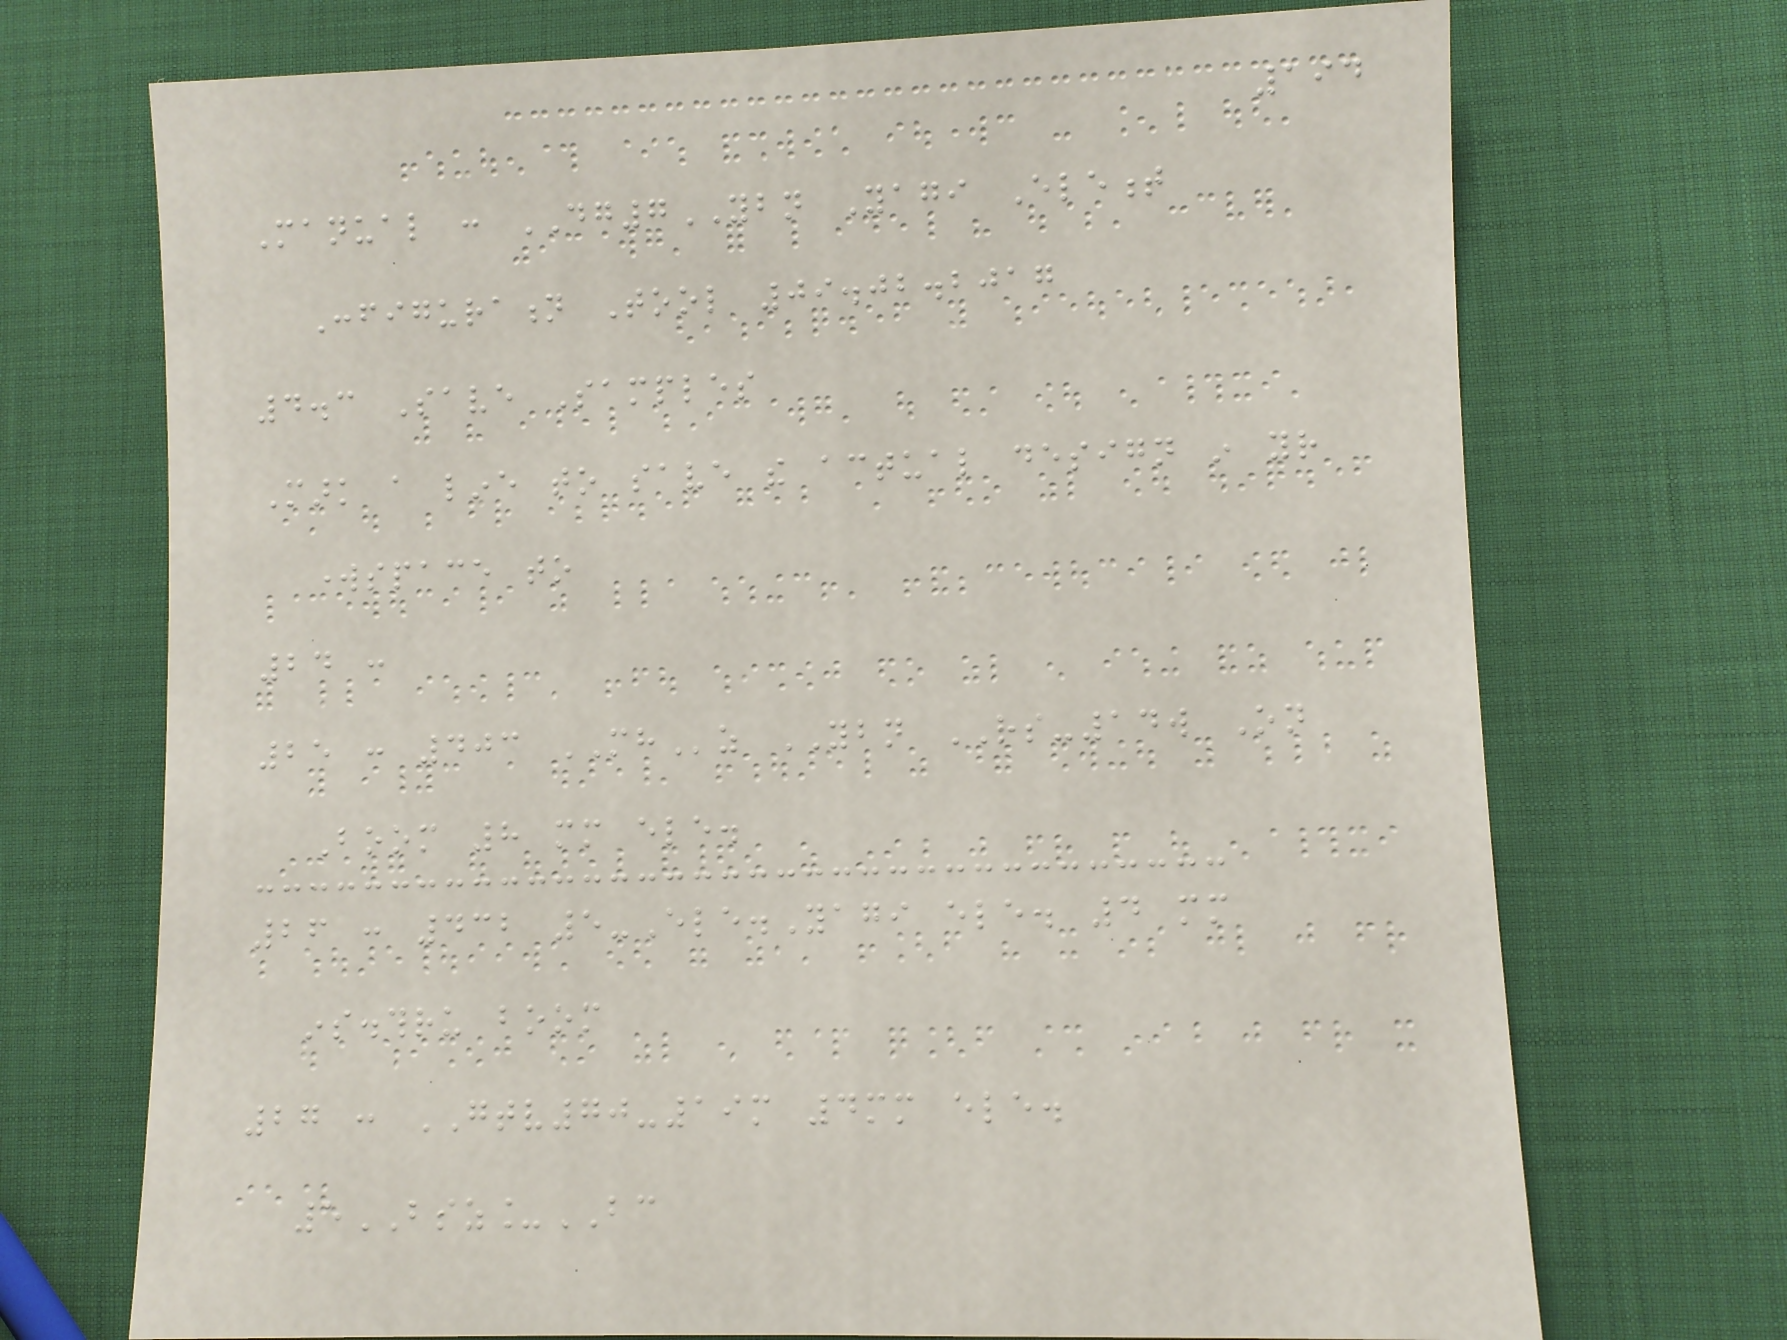194
Manual : DG7YBN Yagi Element
Configuration Tool 09.02.2017
4.3 Save Samples
Mark a line to save the actual design in your
workspace to
24 :
25 : 403 MHz YBN RS-14w On
Boom 8 mm ele.
26 : 432 5-Ele.Yagi ele. 4 mm
ins.thru boom
27 : GTV70-19m 4mm ele.
5BSZ_BC
